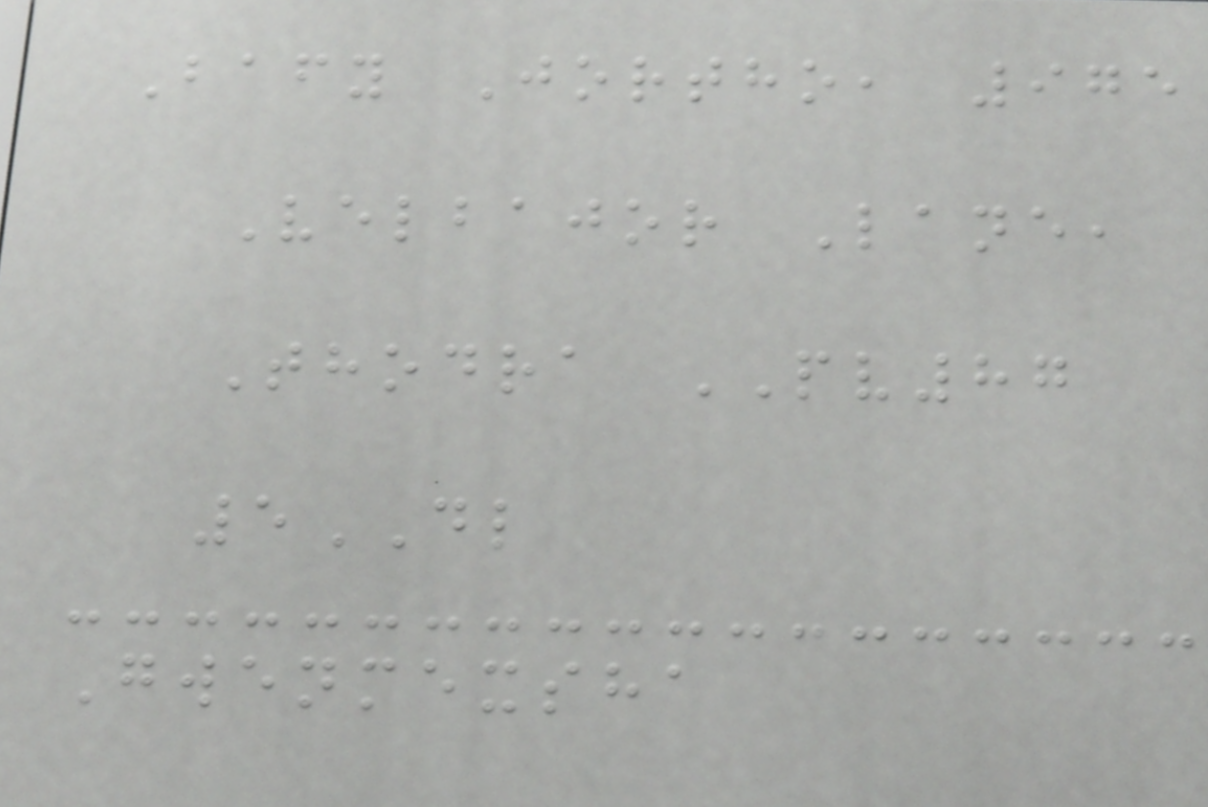Bafy Jortho, 975
Velbajor Lane,
Thodra PV87
5DL
Gwenmexsha
